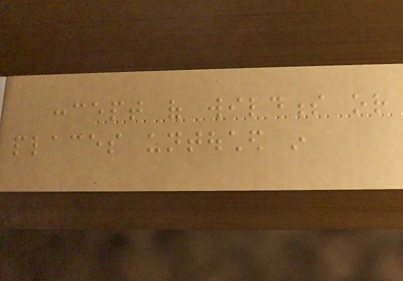concept of wildness or
places untouched in
